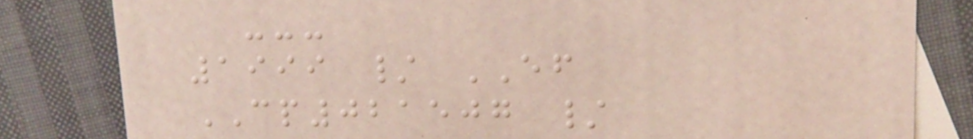---
1999 / EF
CP021507 /
